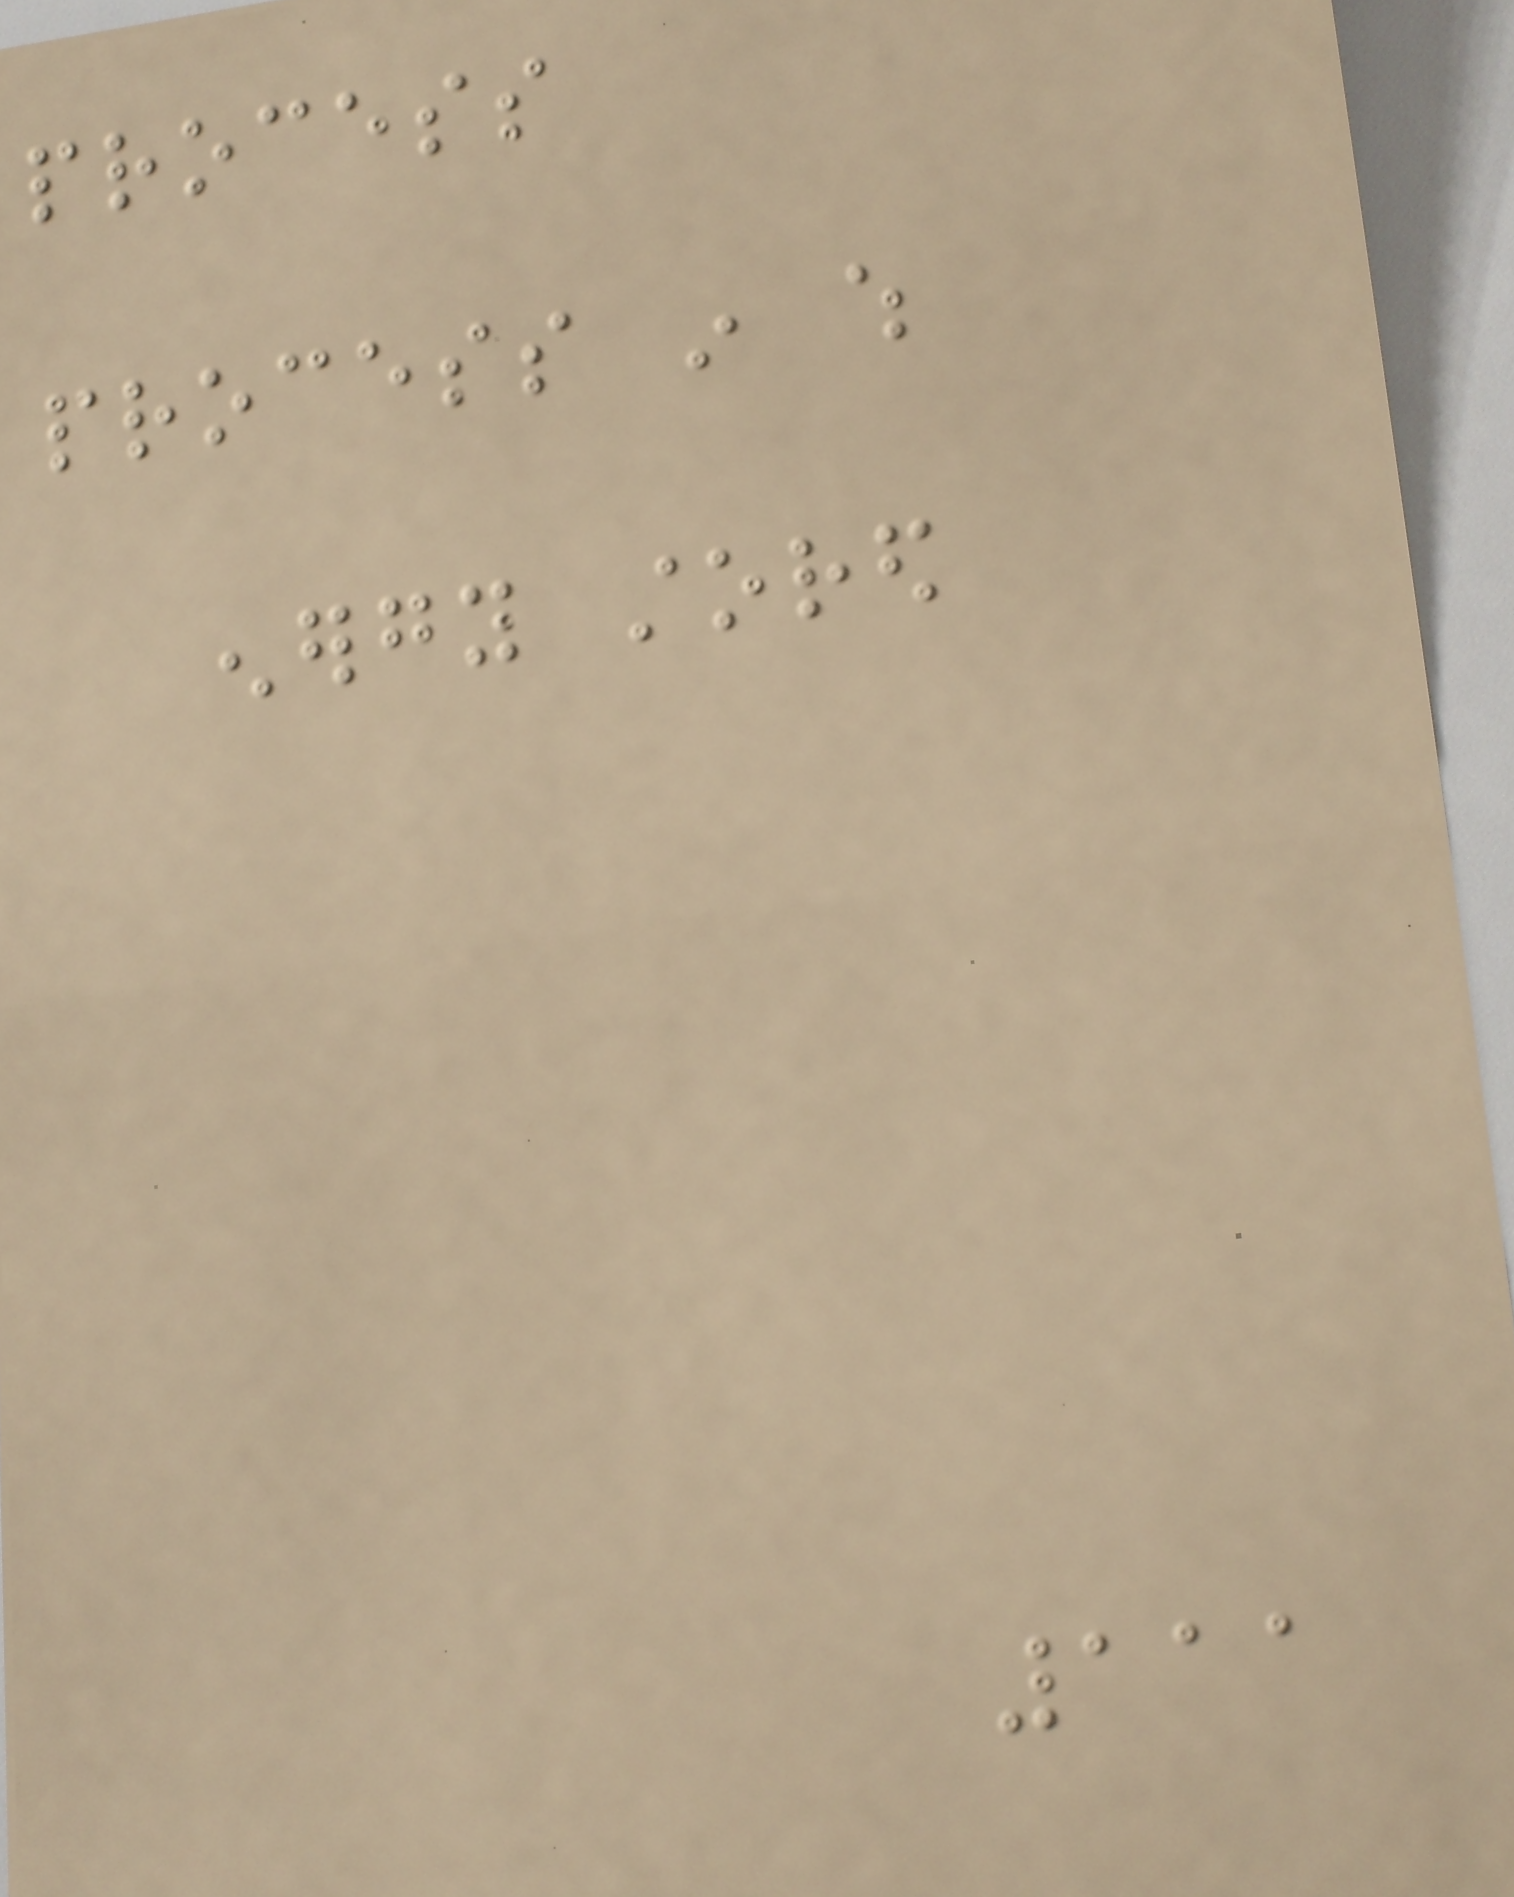process
process in which
energy stored
111
